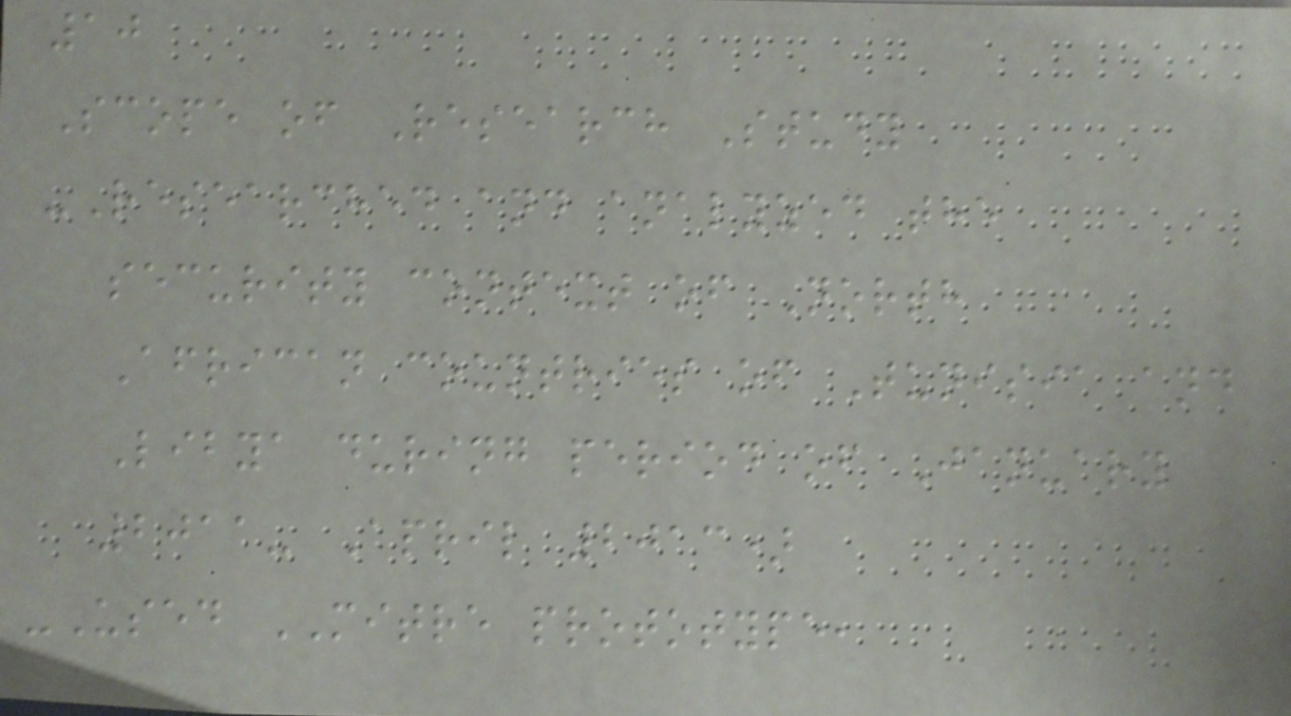10
Scope of Research Study
-Researched and analyzed the
security context of North
African countries of Tunisia and
Libya during period of January
2011- April 2013)
-Used MITRE prototype,
